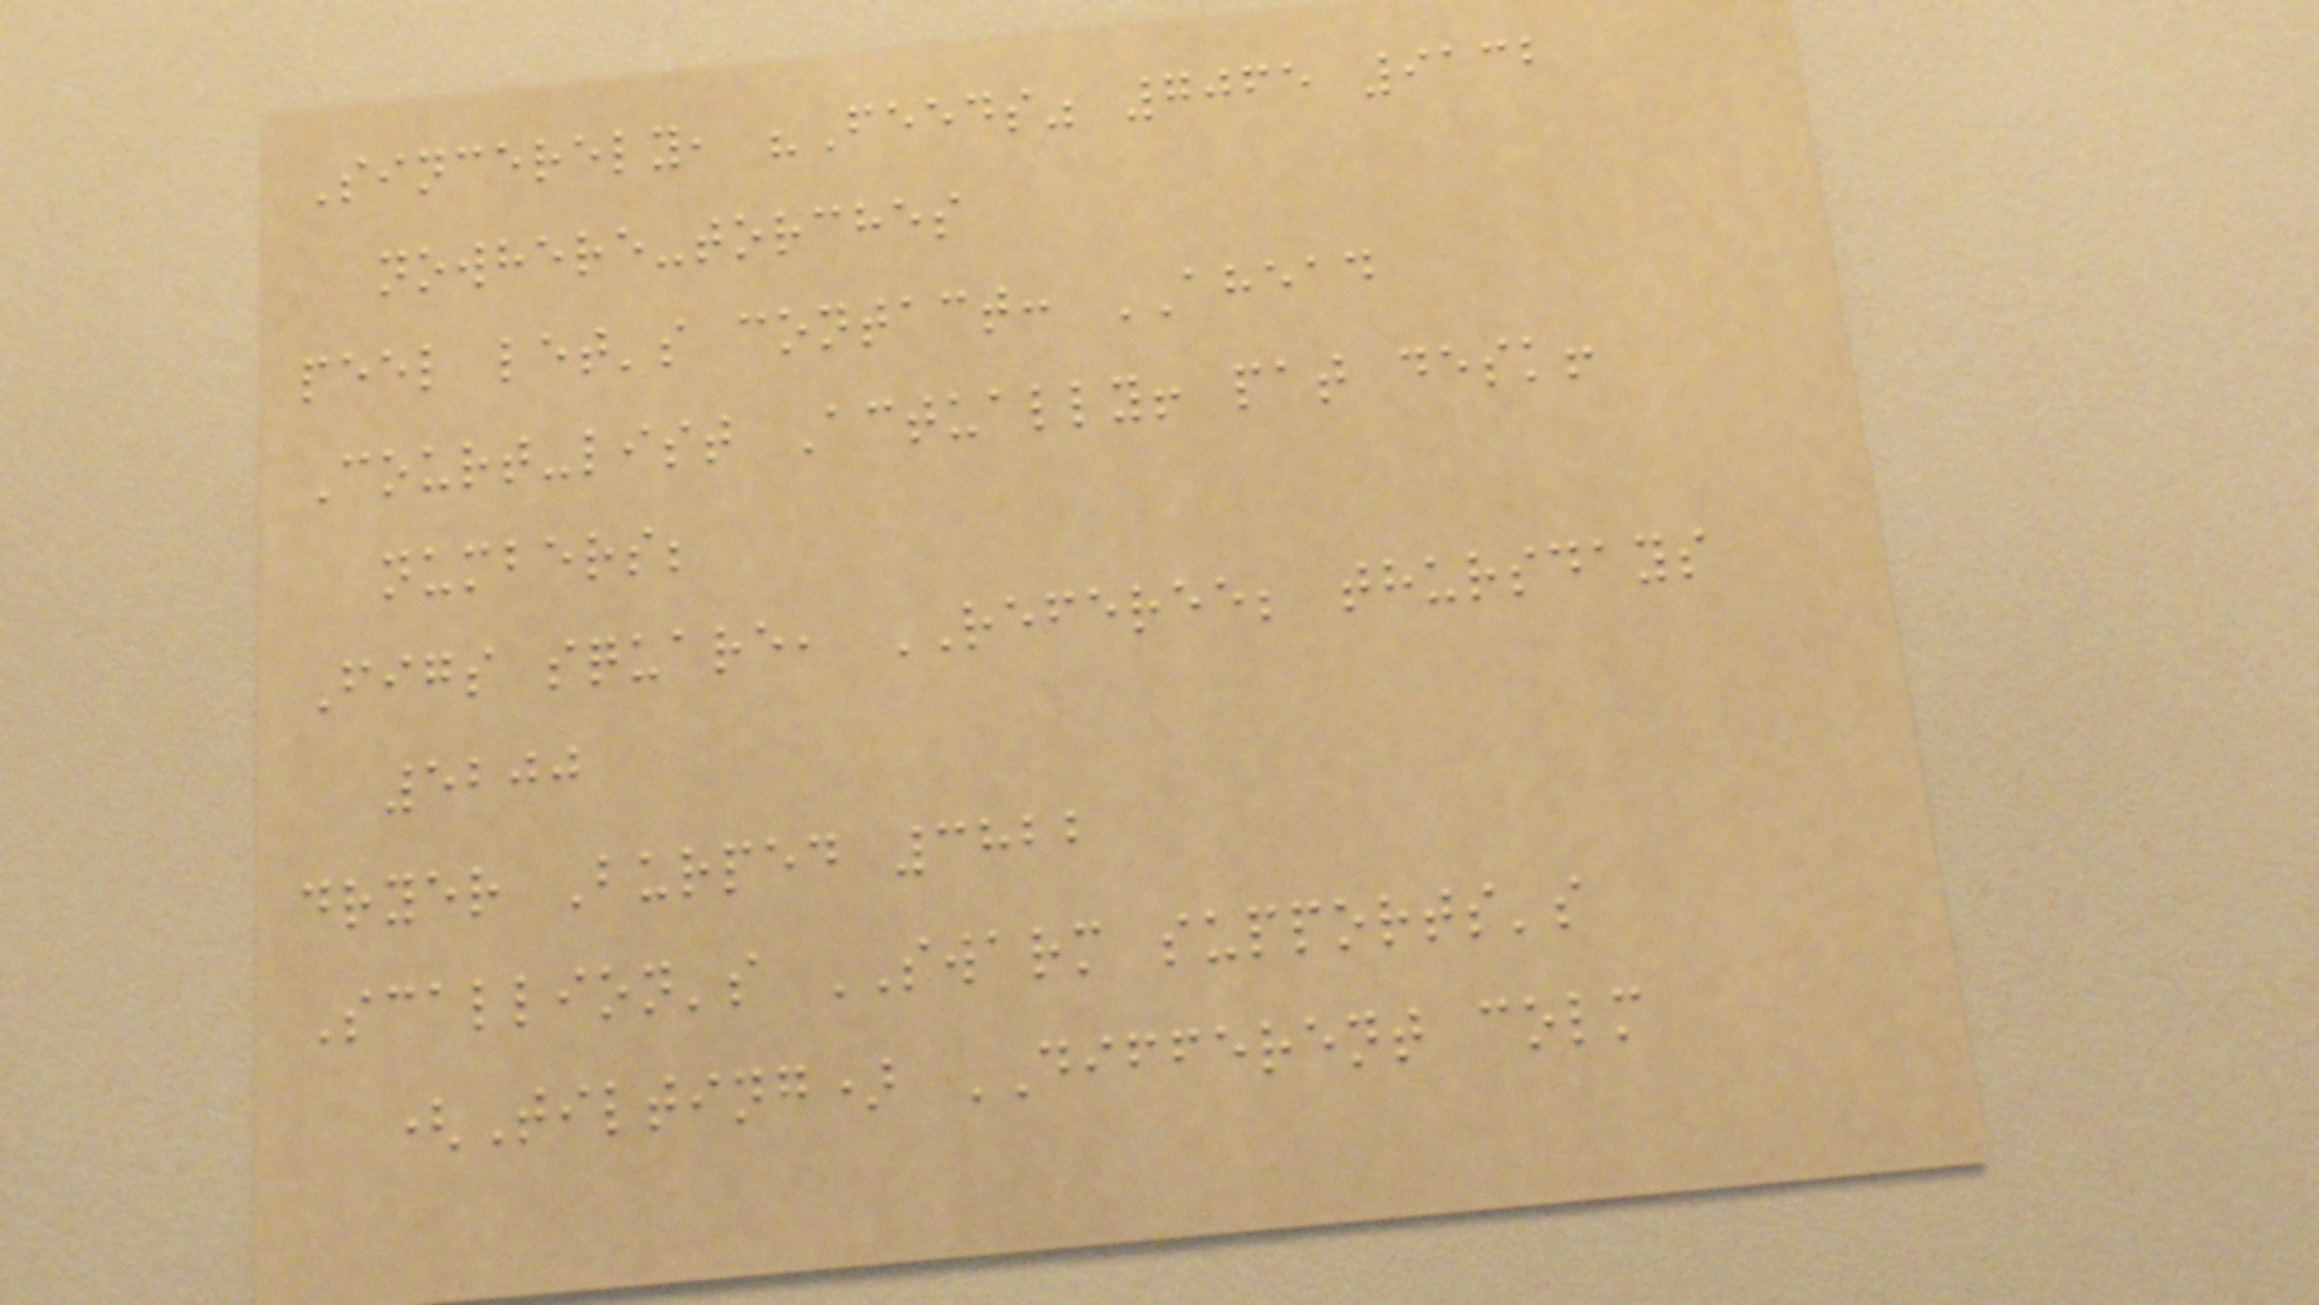Sincerely, "Feeds" 7065 9132
nowhere-torches
peel let's contact: AHEAD
Court-list Actually! pat desk!
numbers;
Figs square, REFEREE; thursdays
5200
dryer Burped 3822
Scallion's SWARM supports's
(Tilting) DIFFERENT colm
